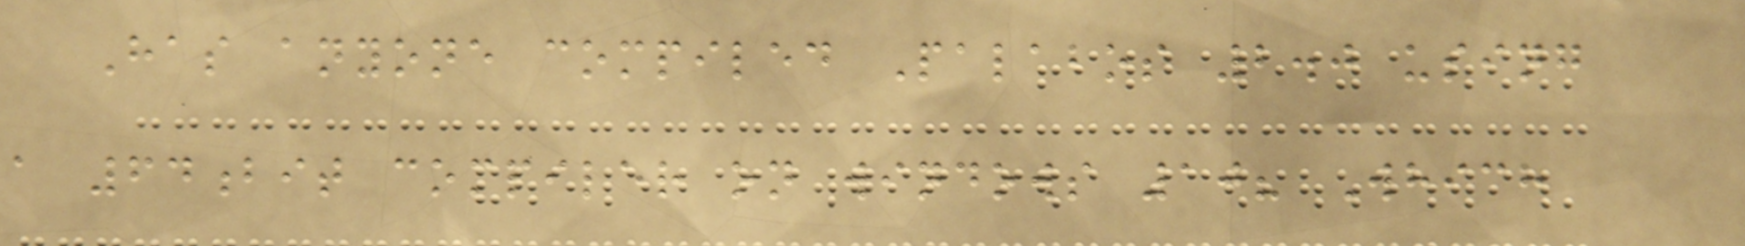Has anyone compiled Palabos 2.0 using
a 64bit compiler on windows 10? Which
